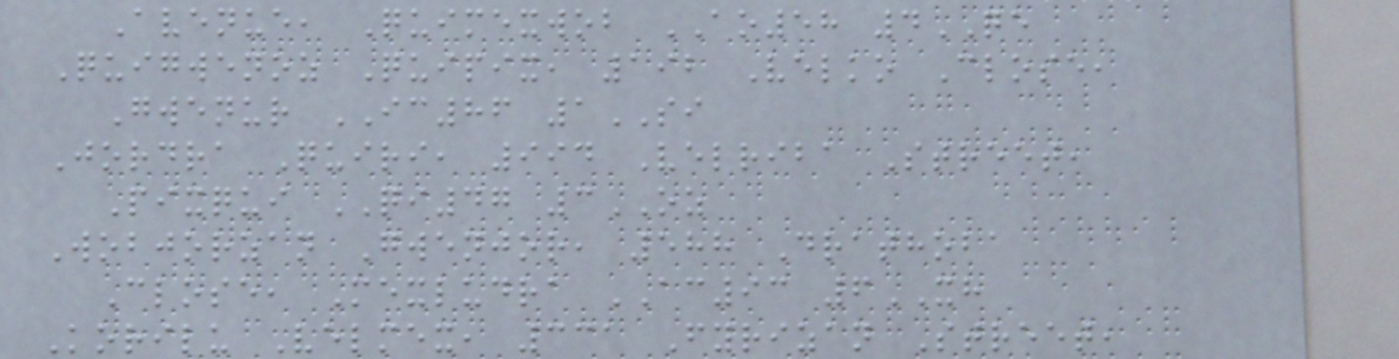Avenue, Quimexwob AO58 4QE
Quigwenoz Quipix, 192 Velko Close,
Gwenur IC86 1SI
Jordra Quiri, 994 Velriba Street,
Pixqui QI47 3OZ
Wobjorzan Gwenjor, 588 Drathoba
Close, Mexludra AC93 6XH
Korilu Velmex, 331 Fyrizan Street,
